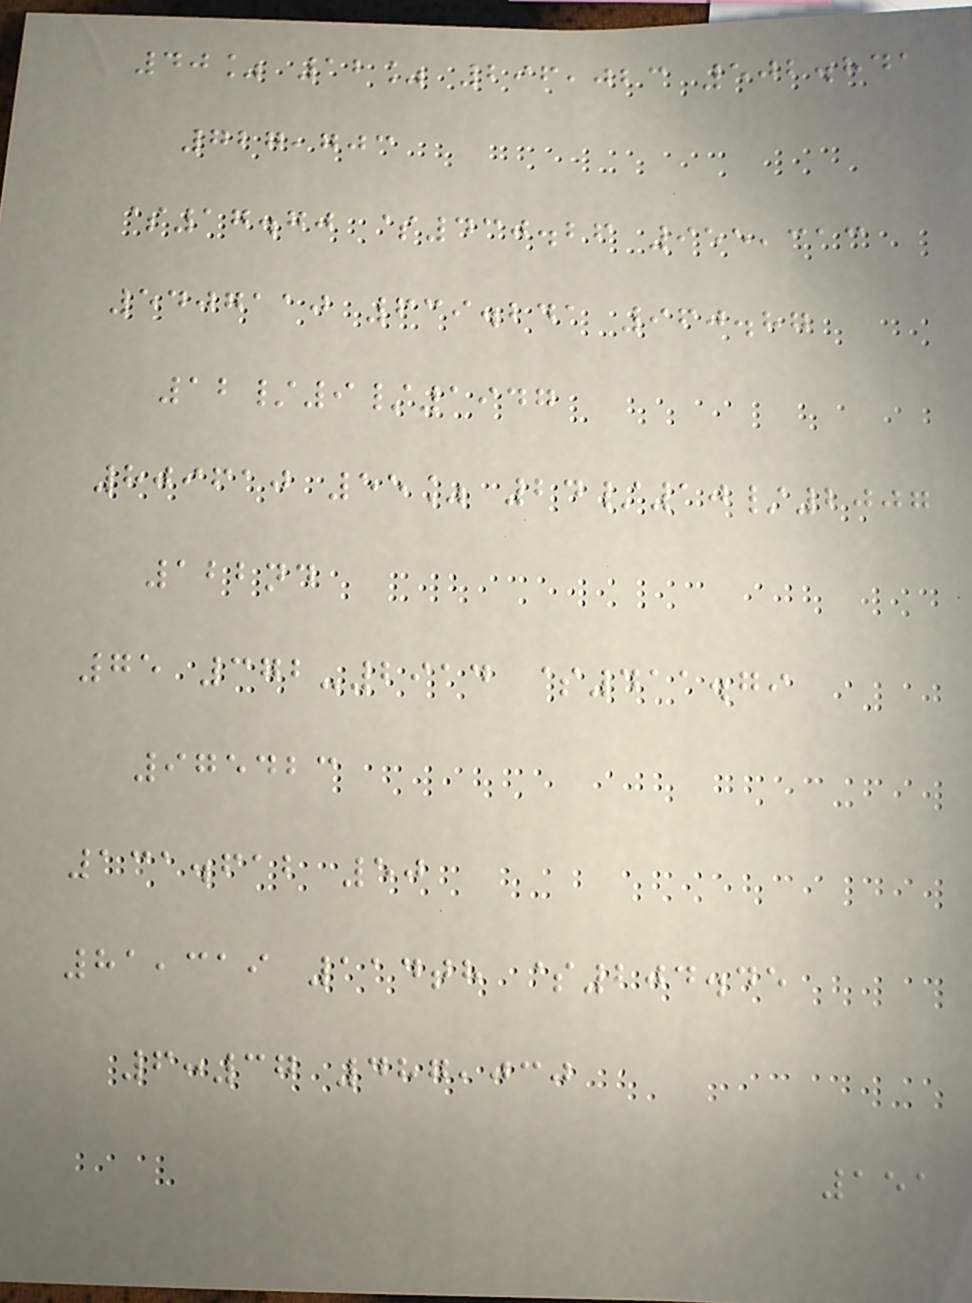40% 12% 296,023 502.841
727,703
$17.70 $430.26 955,313
5407110 639.241 960.87
12/9/1947
809610 55% 24/10/2007
122nd
75 372-2914 $411.79
975423
131.612 50
81,319 114th $204.45
6:37 487,030
151
